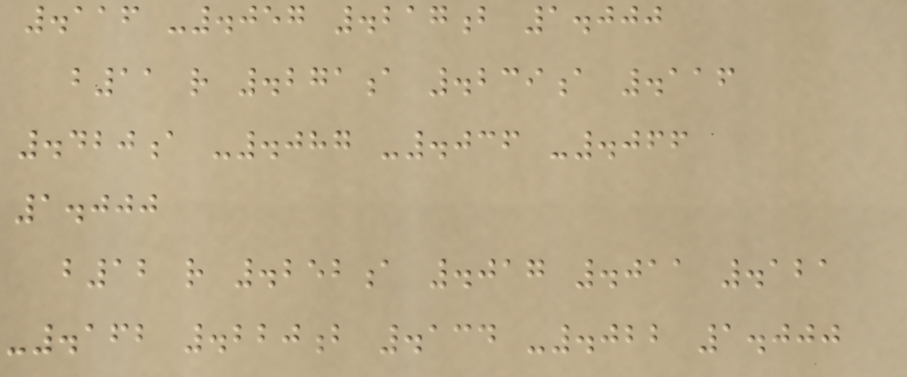.116 -.057 .217b 1.000
b11 r .271a .239a .116
.420a -.087 -.036 -.066
1.000
b12 r .252a .017 .011 .121
-.162 .220b .134 -.022 1.000
